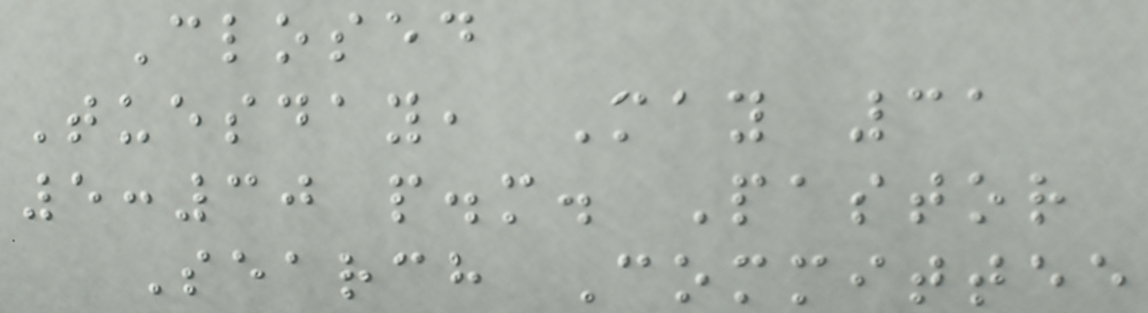Closed
Tuesday, May 31
5:30 p.m. Pastor
Search Committee
